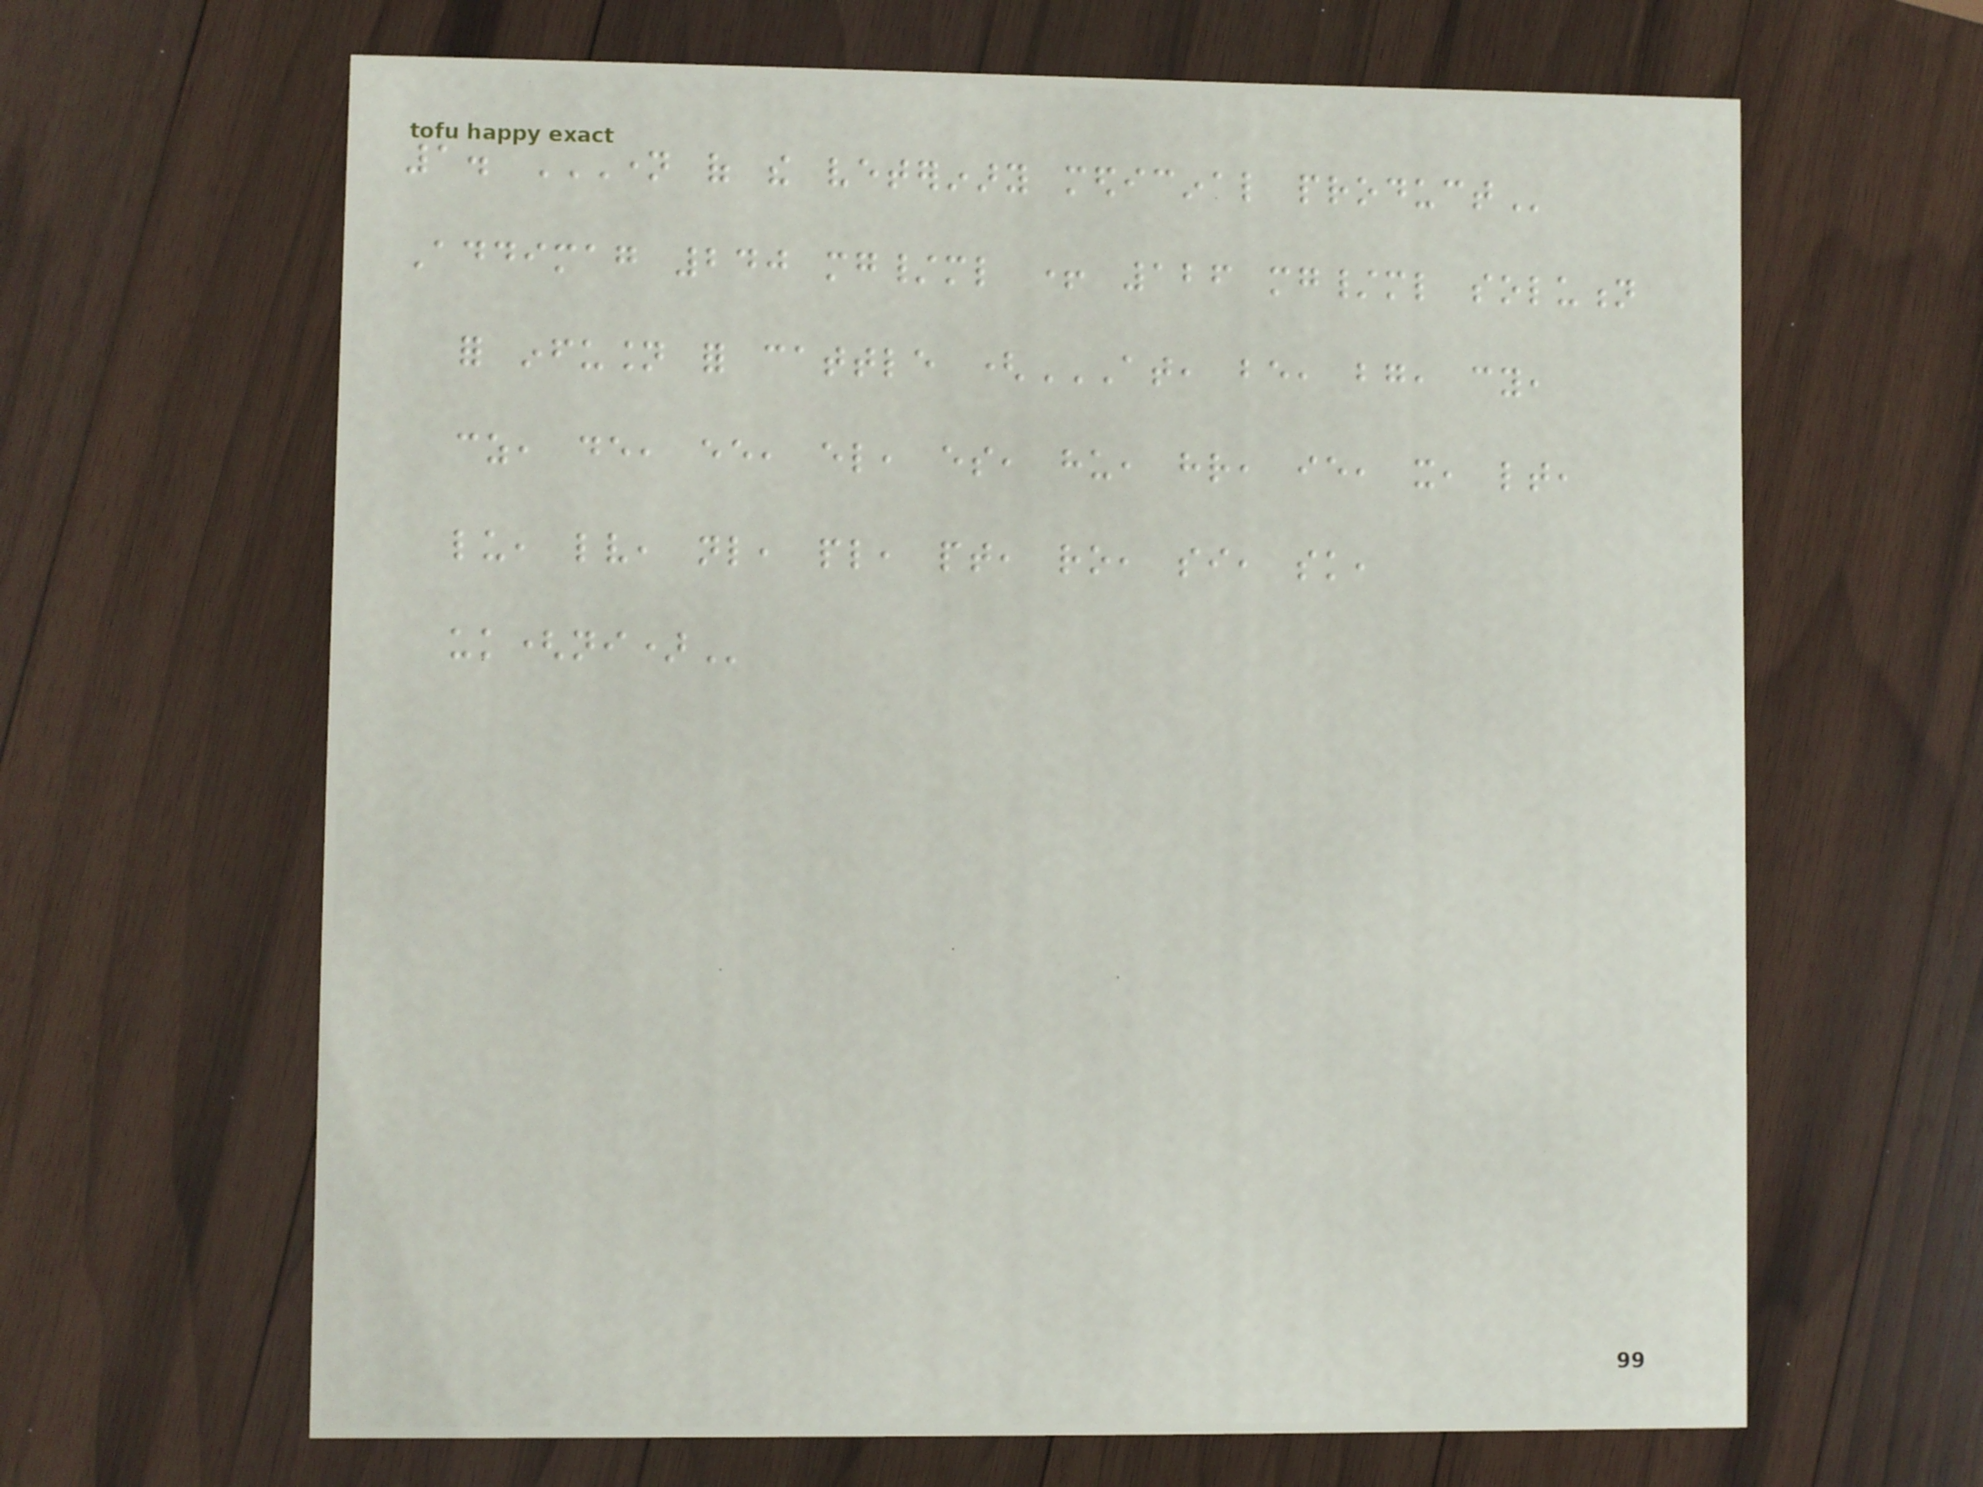1. NAME OF THE VETERINARY MEDICINAL PRODUCT
Addimag 240 mg/ml + 126 mg/ml solution
for infusion for cattle (AT, BE, BG, CY,
CZ, DE, EE, EL, ES, HU, HR, IE, IT, LT,
LU, LV, NL, PL, PT, RO, SI, SK,
UK(NI)
